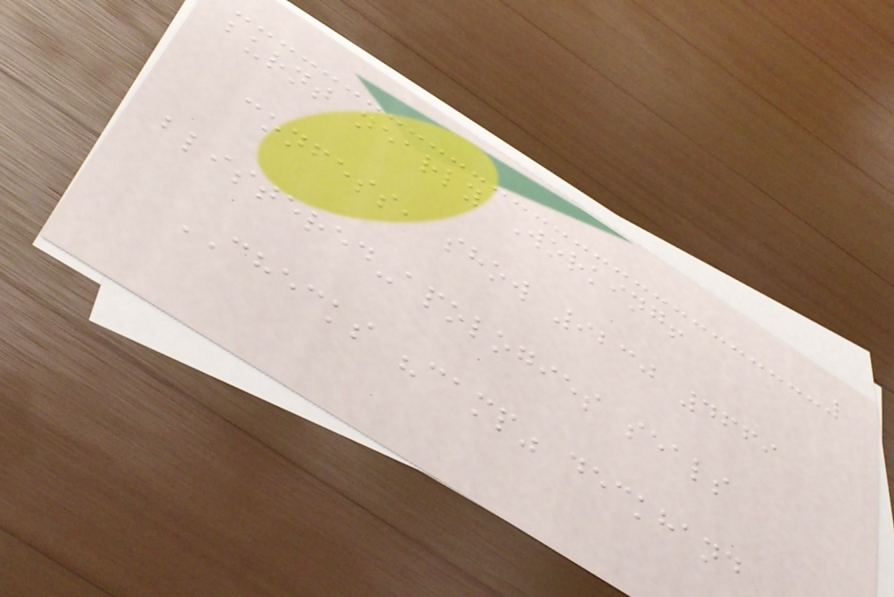burnt nearly Working!
confess, show 9230 4669
blistered-apologies seals
CHECKS "camp" deckhand
